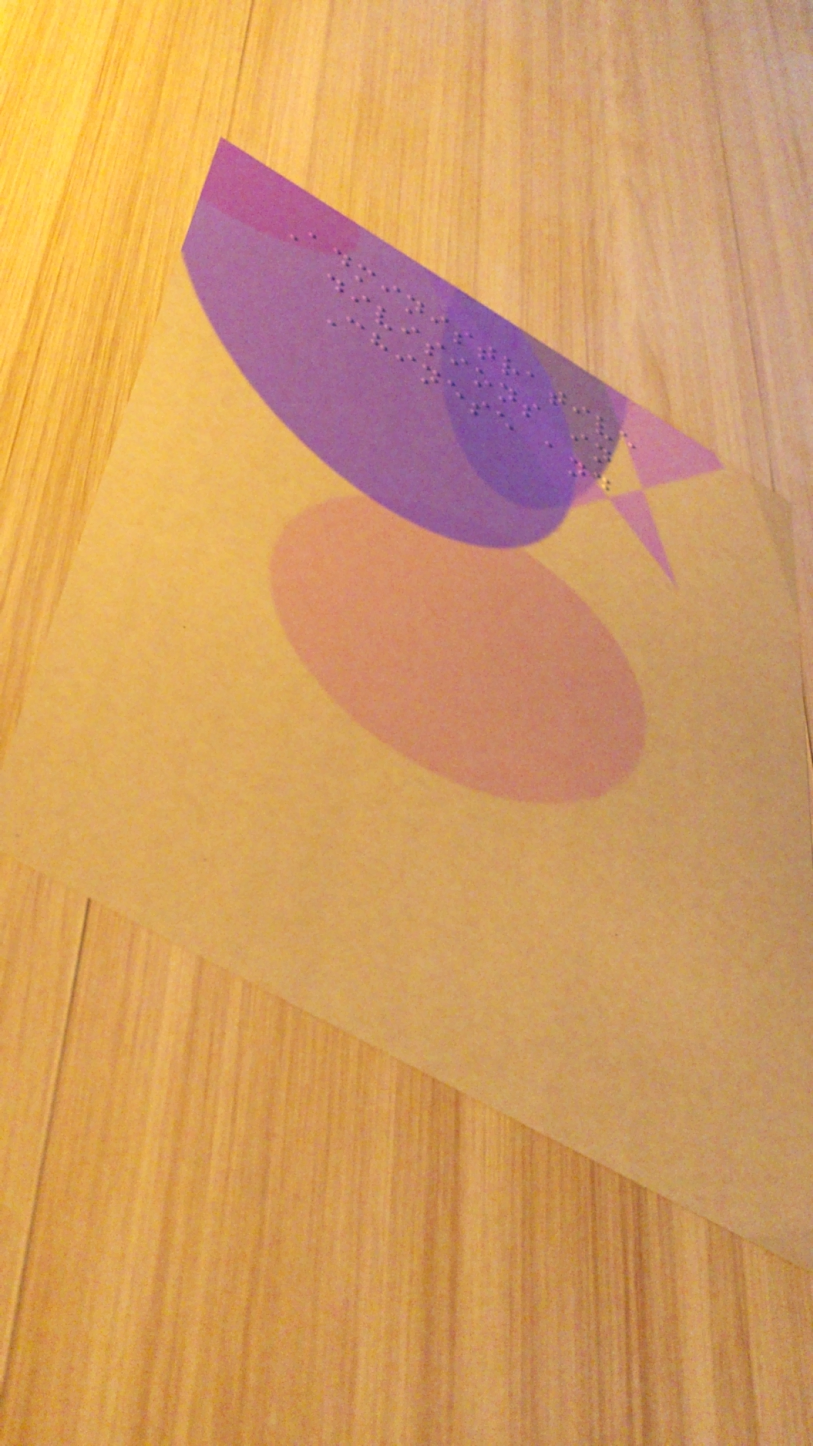Administrative
divisions in
Chinese and
